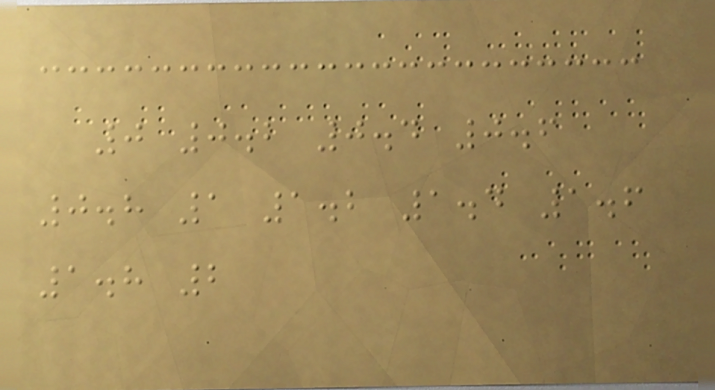0 0.2 0.4 0.6
0.8 1 1.2 1.4 1.6
1.8 2
